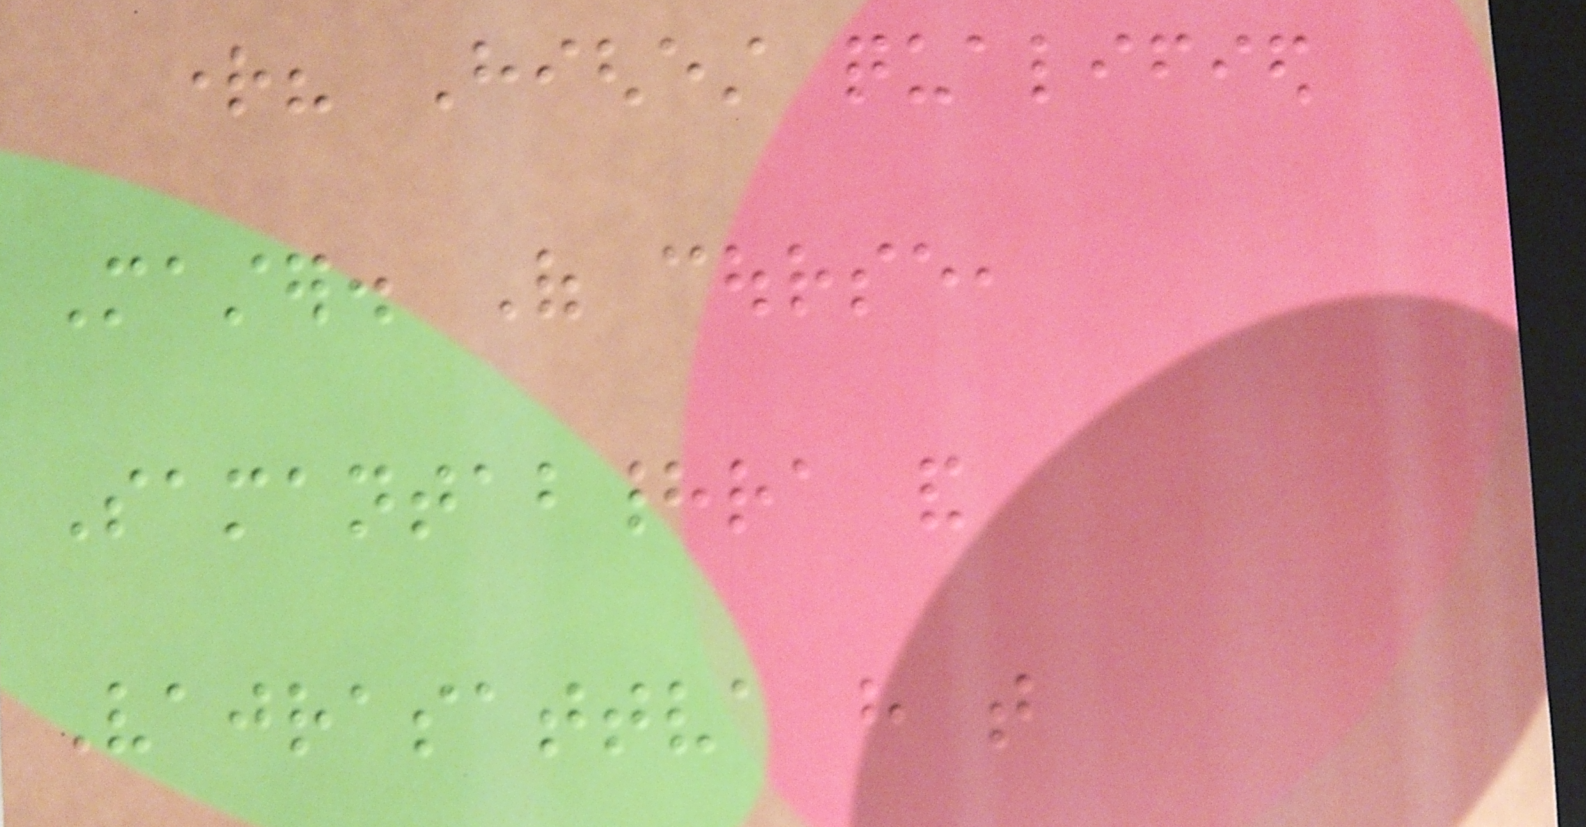right? Highest qualified
Master. Of course,
Samantabhadra and
Vajrasattva have that
